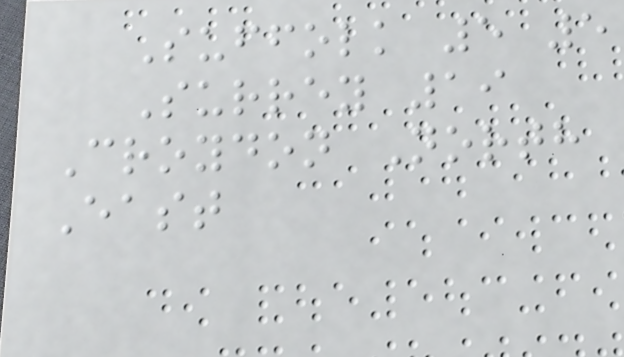Suffolk 5 5
Surrey 19
Croydon North
East
